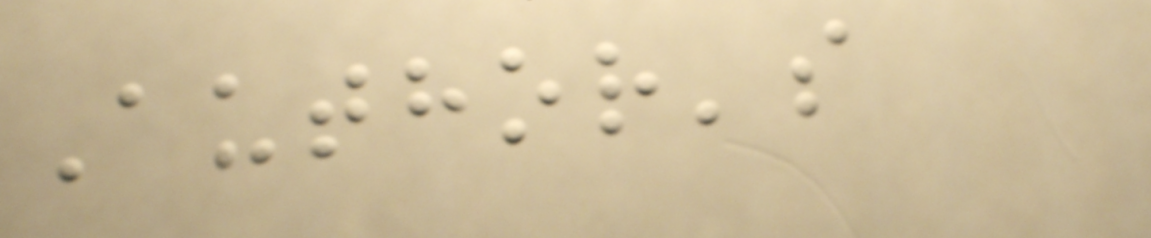Author's
